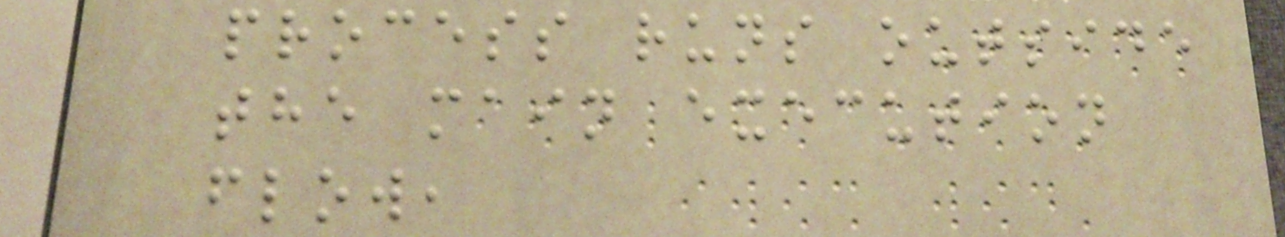process runs outside
the main execution
flow,
